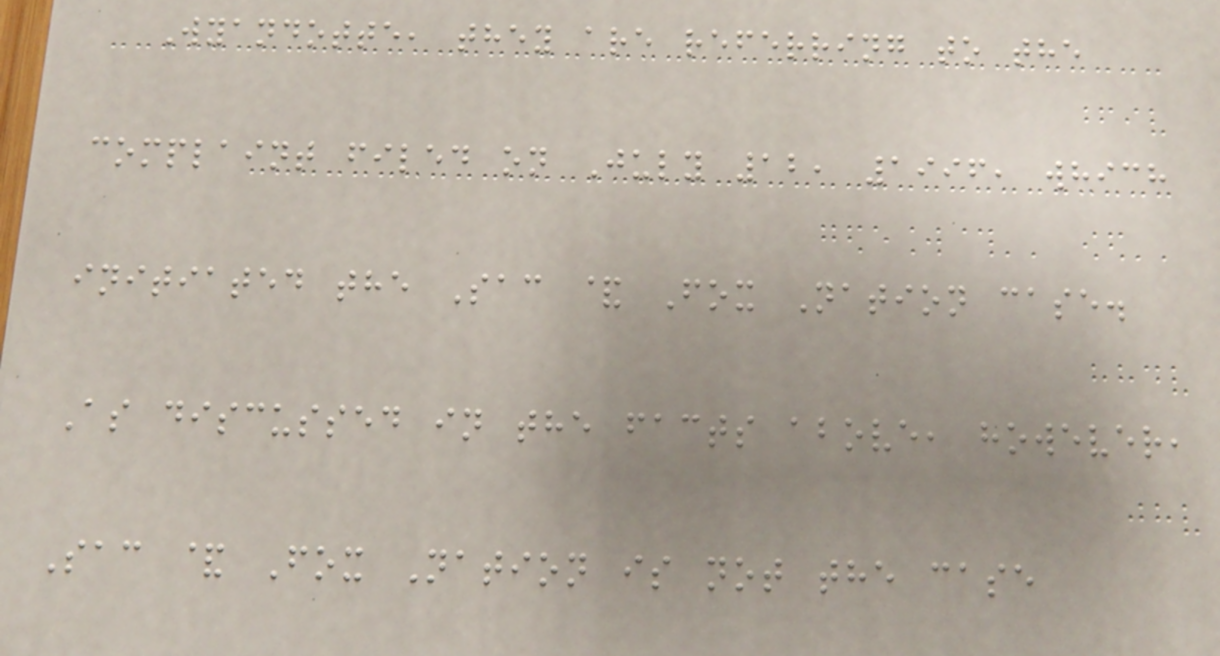Wyandotte, they are referring to the
complaint filed on July 12, 1996, which
initiated the Sac & Fox Nation case.
As discussed in the facts above, however,
Sac & Fox Nation is not the case
